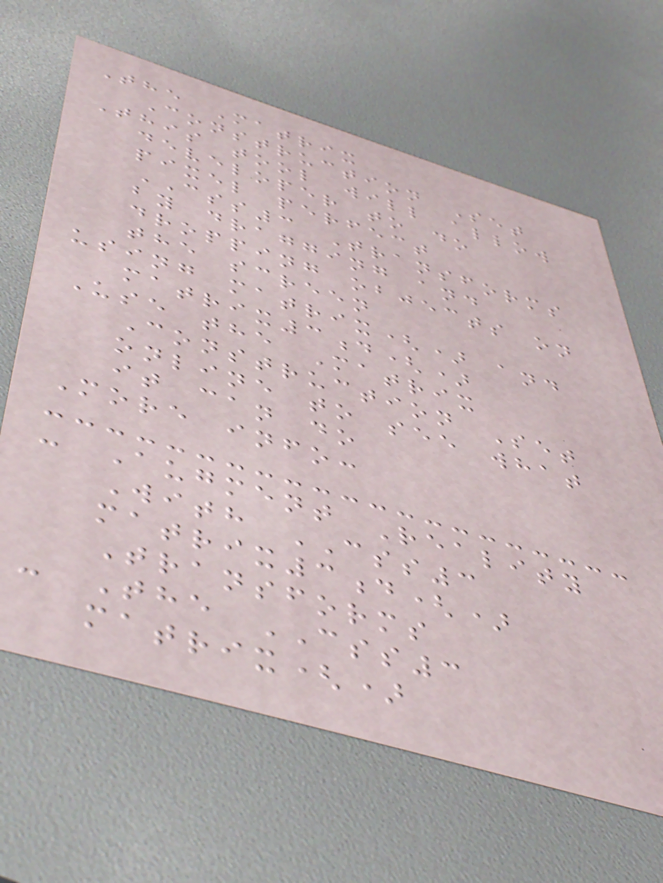The Matrix
Construction Set
This tool will allow
developer to do
pixel perfect
CSS3 Transforms
by dragging and
dropping objects on
the screen
using matrix() and
matrix3d()
Use the Matrix
Construction Set
online to see what
it can do
More info:
- Augment Reality
With CSS3
matrix3d()
Transforms
- The CSS3
matrix()
